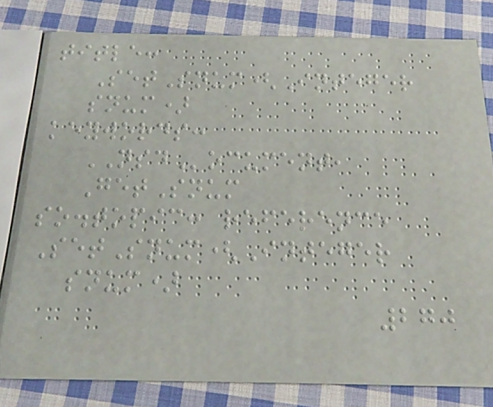title:
SetSnum(Integer
snum)
keywords:
NSDocument,
GetSnum
so.topic: reference
SetSnum(Integer
snum)
270
